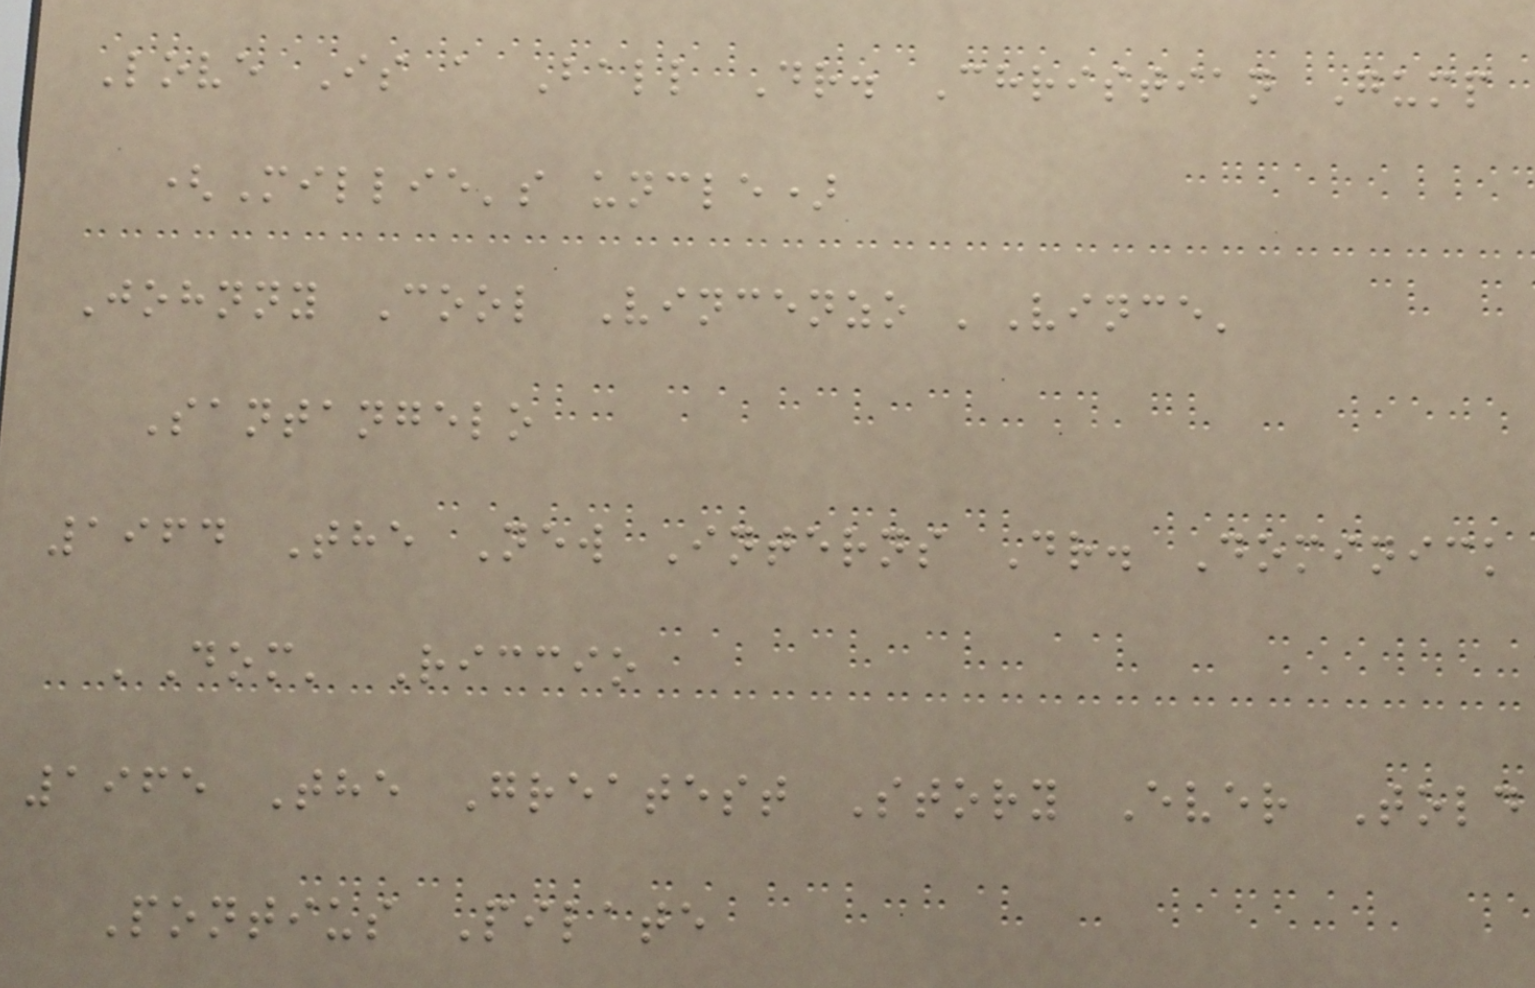Love Is a Ball Dr. Christian Gump
(Millie's uncle)
Johnny Cool Vincenzo 'Vince'
Santangelo
1964 The New Interns Dr. Dominick
'Dom' Riccio
1965 The Greatest Story Ever Told
Pontius Pilate
